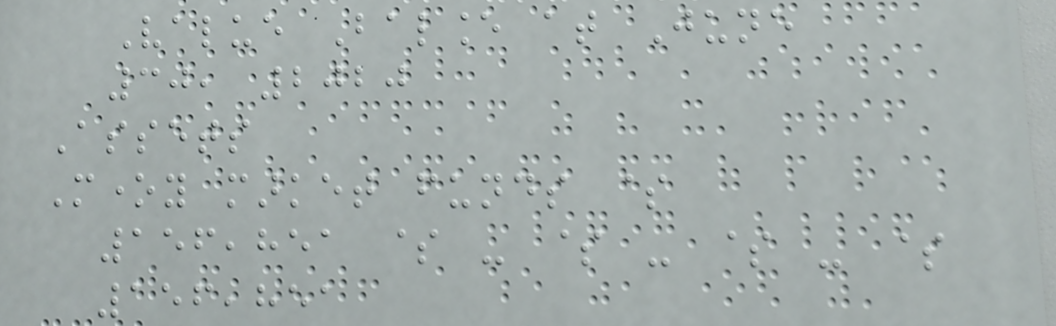Value Balance at June
30, 2020
Assets
Money market funds $
156,851 $ - $ - $ - $
156,851
